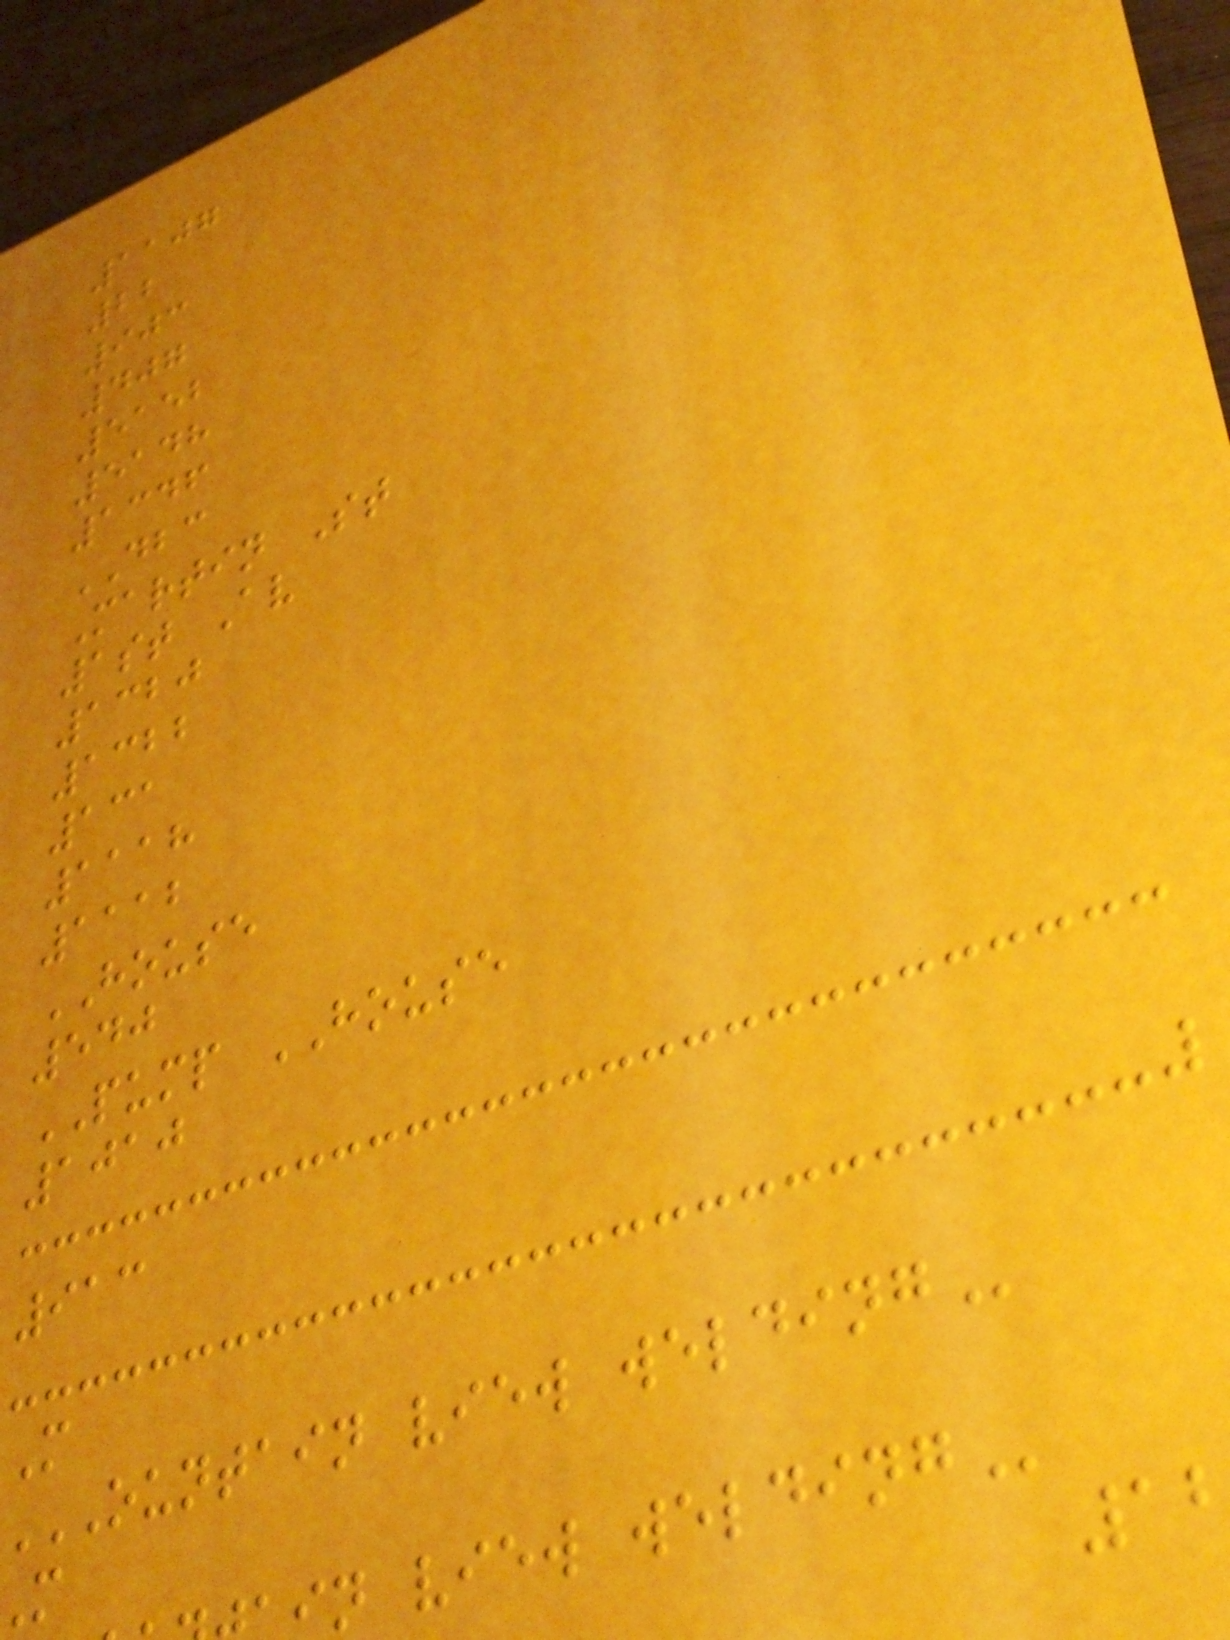1107
22
903
407
5152
5148
1346
DBC
Martin St
1st Av
1320
1322
131
1118
1112
HOUSE
540
PUMP HOUSE
1010
913
M
OUNTAIN VIEW WELDING
in view
